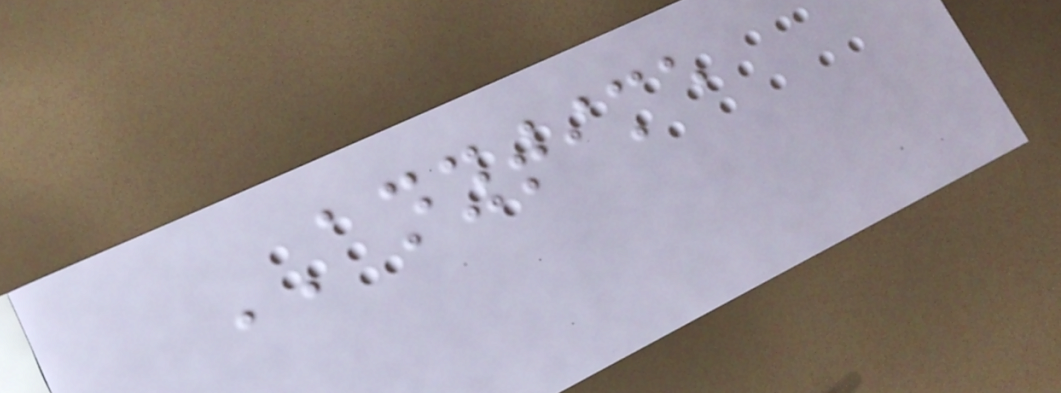ANYTIME
